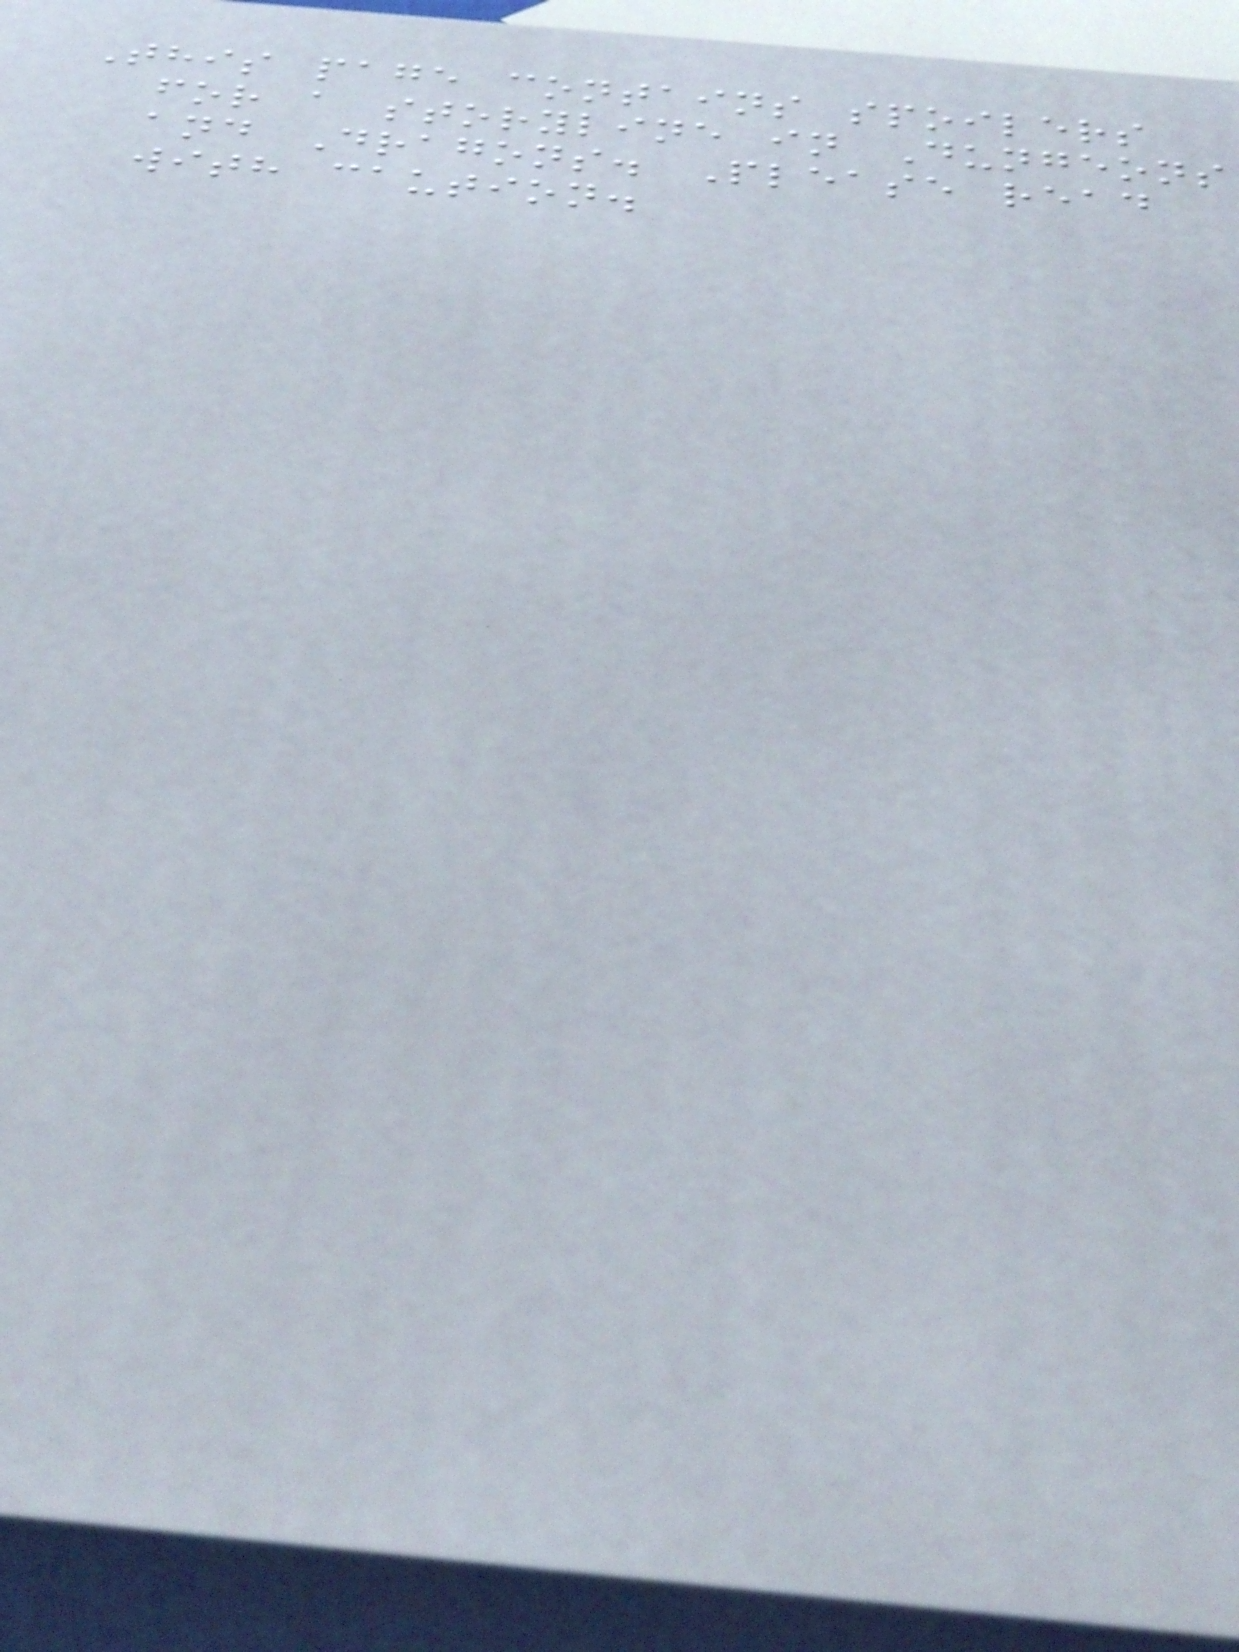This page contains spoilers
for a storyline in Dungeons
and Dragons. Please read
with caution.
